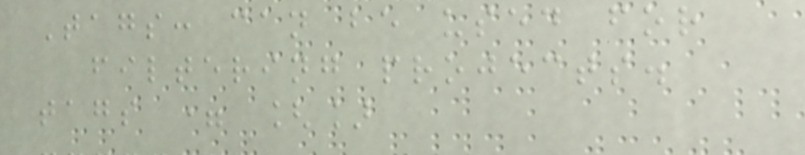Tags: can be used for
filtering projects.
tags = []
